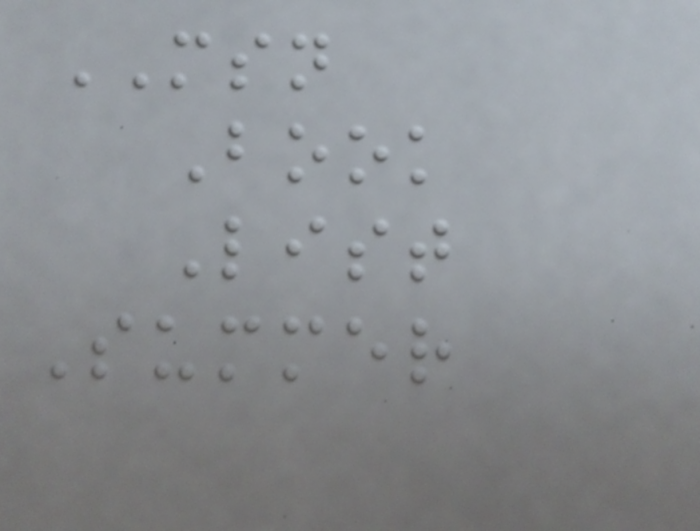MSN
Book
List
Summer
